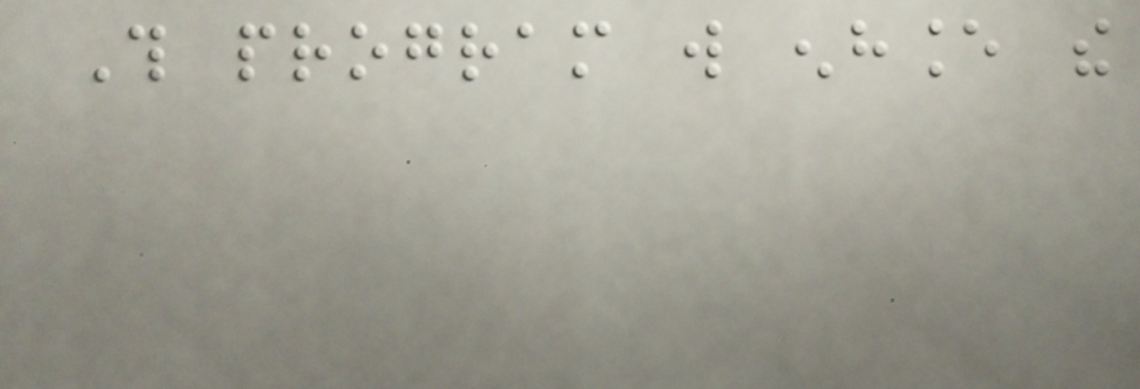This program will enhance the
